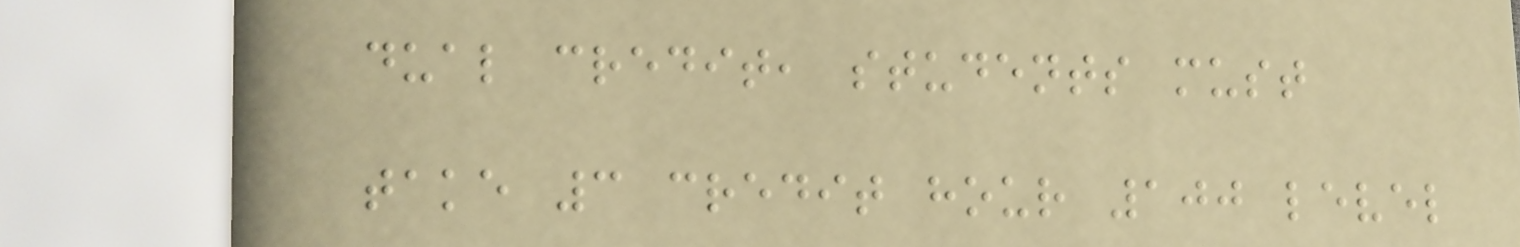dual credit, students must
take 3 credit hour 100 level
